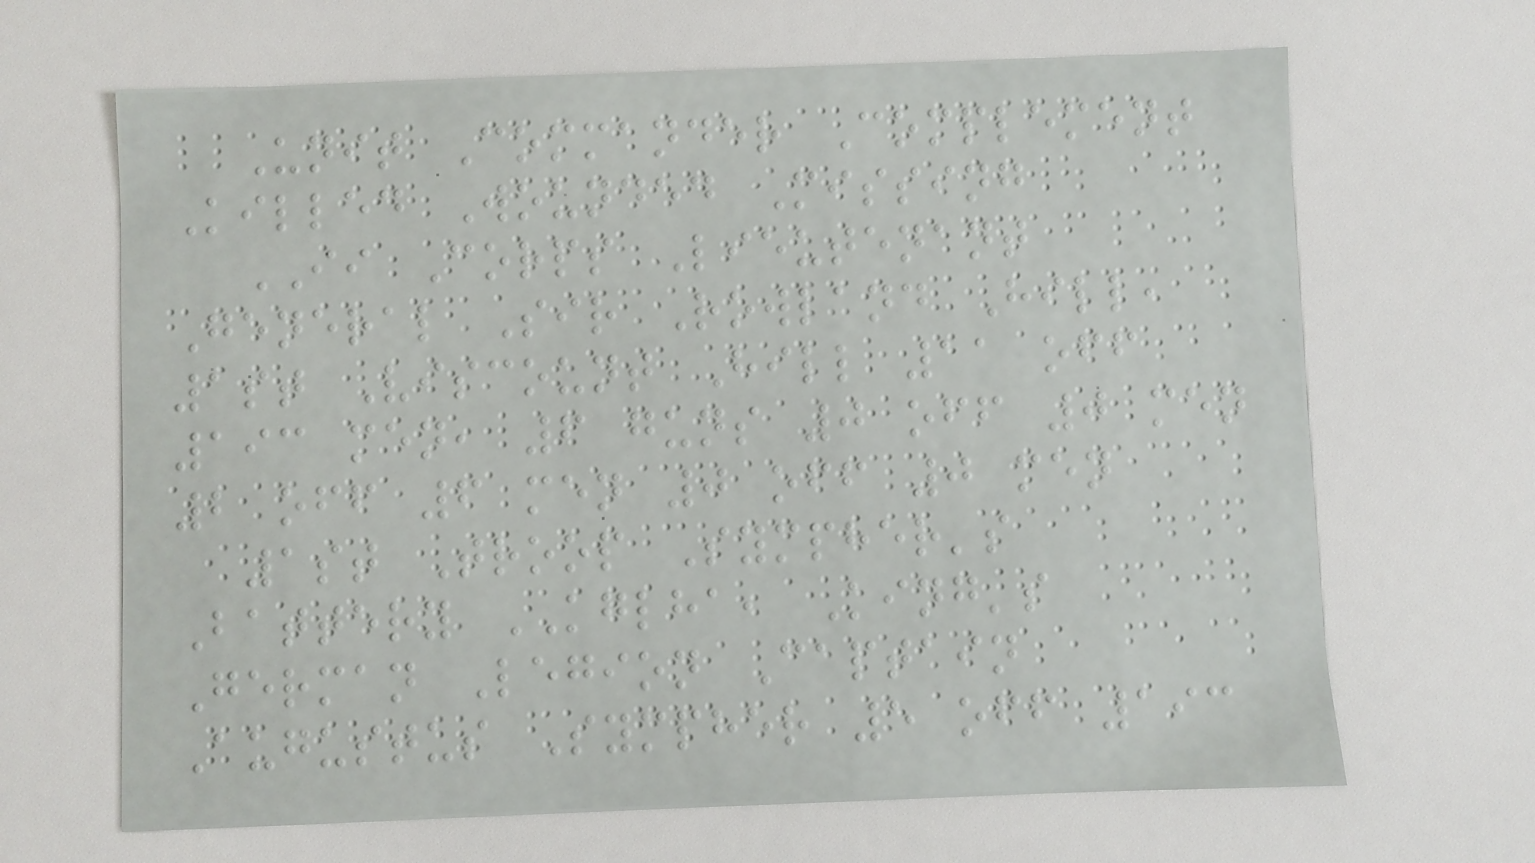Unit Commander Complement
Killed Wounded Missing
II Corps Lieutenant
General Sir Rowland Hill,
1st Viscount Hill 11 off
193 men, 6 guns 0 off 0 men
2 off 6 men 0 off 0 men
1st Troop Sympher's
Battery KGLHA, King's
German Legion Captain
Augustus Sympher 5 off 193
